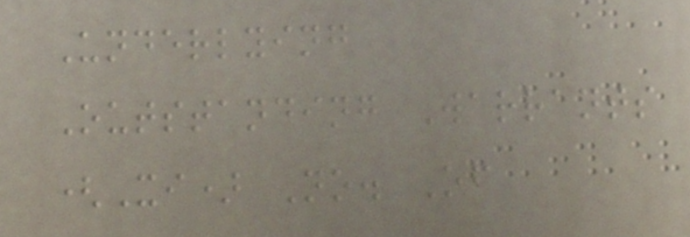Underlying
Outstanding Warrants
(Xi) No. Of
